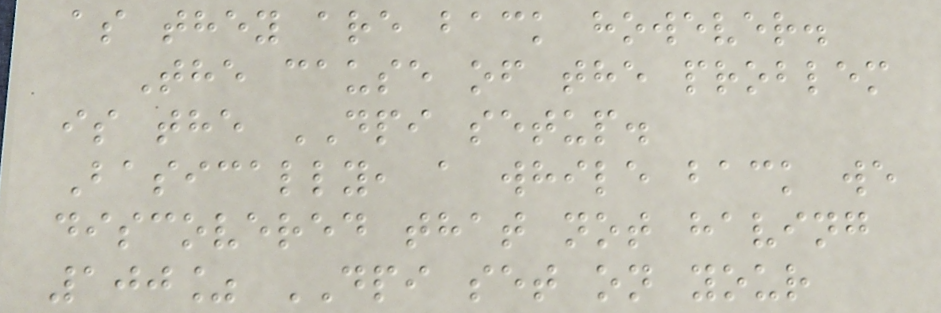as they are back however.
The cause of the problem
is the DPI setup.
Basically, a while back we
discovered that not having
100% DPI set on your
